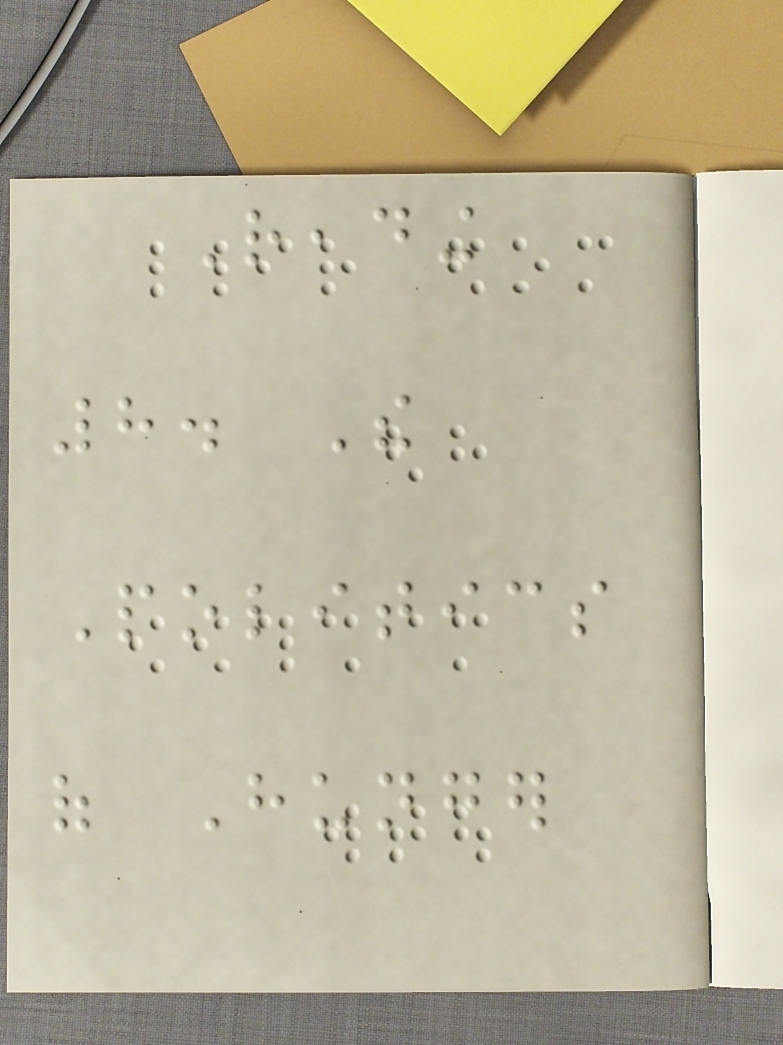Reading
8. The
Politics
of Hunger
